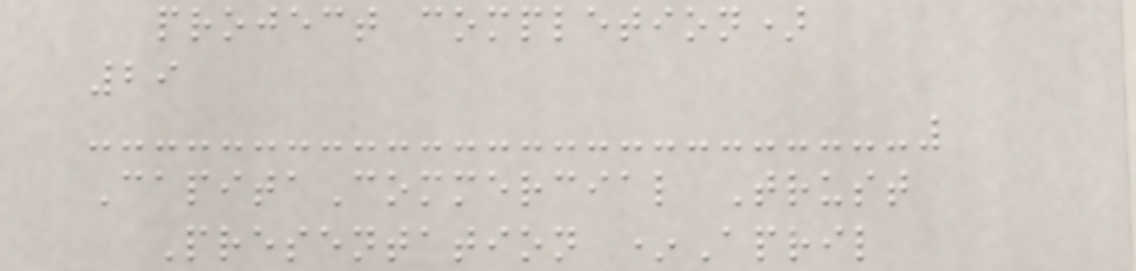project completion)
29
CapitaCommercial Trust
Presentation *April
